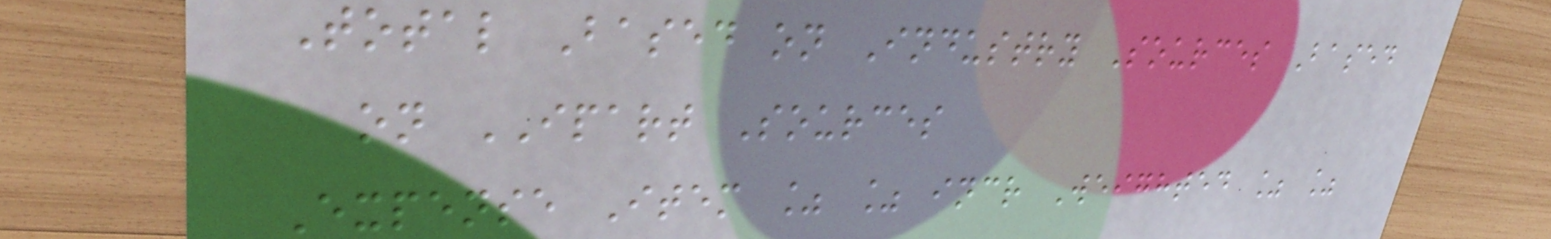Total Based on Industry Sources Based
on IPART Sources
Expense Item % % incr Weighted % %
